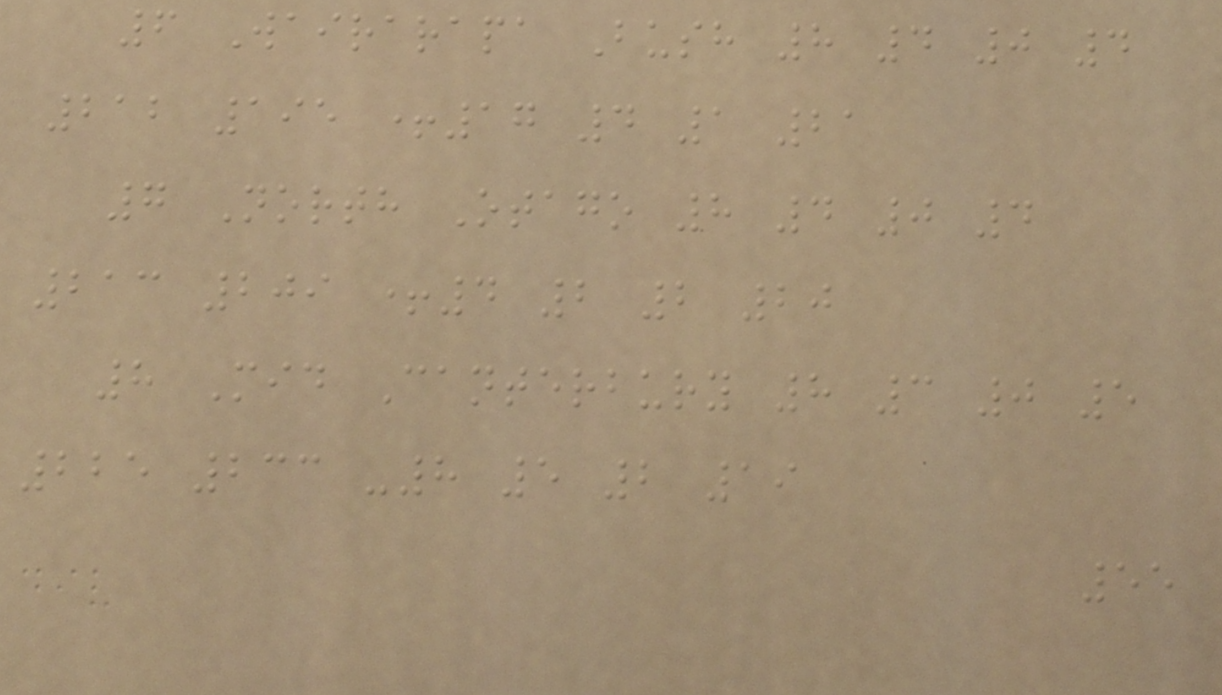6 Wairarapa Bush 8 4 0 4
212 195 +17 4 1 21
7 North Otago 8 4 0 4
213 209 +4 2 2 20
8 Mid Canterbury 8 3 0 5
225 233 -8 5 2 19
55
